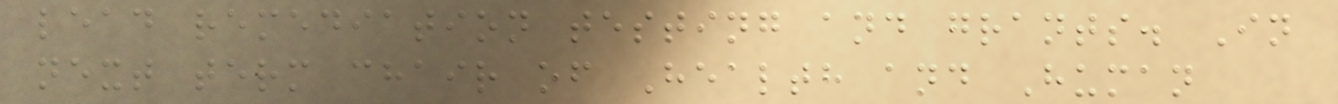lead remediation testing and grants. In
next term chair of Health and Human
